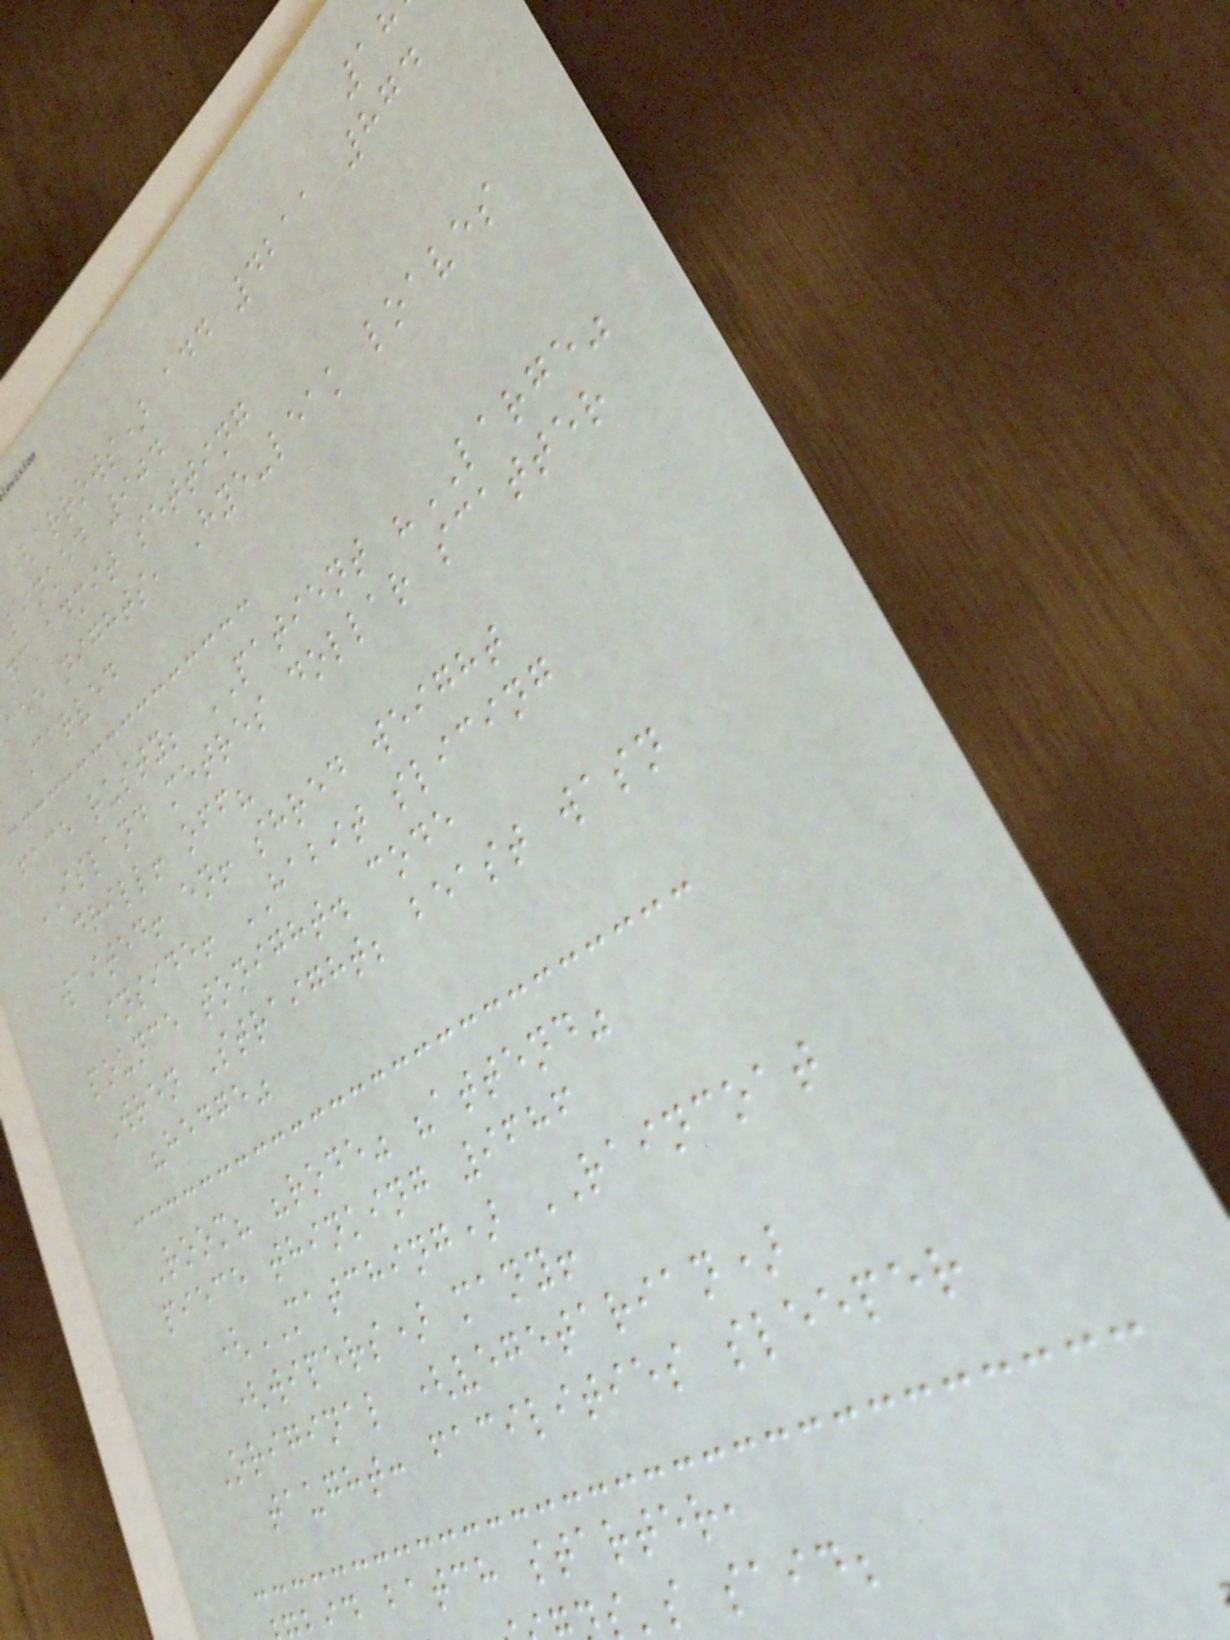(arrows) add 4211 874
linked 904
gc admit setting
aee nights, Hye-leak loaves
Carved
face rusty; PATIENT "LARGE"
ISLAND metres dollar scatter
drill! off?
waited! en! shred weight
inside! HABIT slicing
pounce tonight. code
Wren Straight; beast wasn
"hedge"
Room? "rode" "attend"
piece thinking 9686
(MATCHING) RAINCOAT
(wipers) many!
Original (vegetarian)
taught: facilities sleeper
id batch starter,
s's said;
